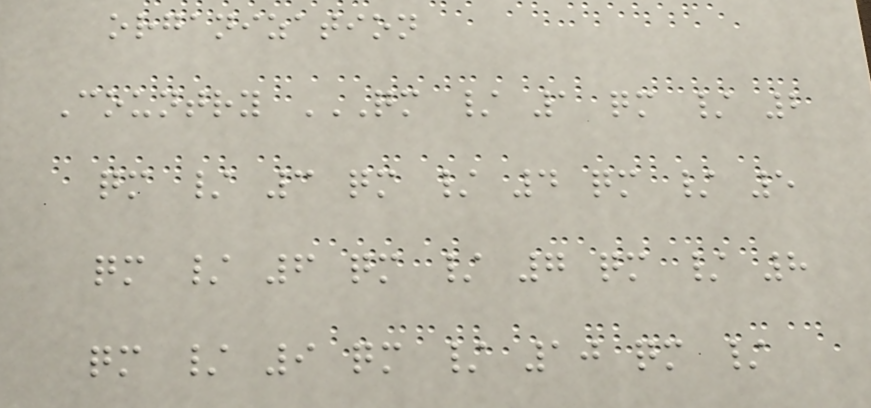organization
Country QM / 1 QM / 2
QM / 3 QM / 4 QM / 5
QM / 6 QM / 7 QM / 8
QM / 9 QM / 10 QM /
